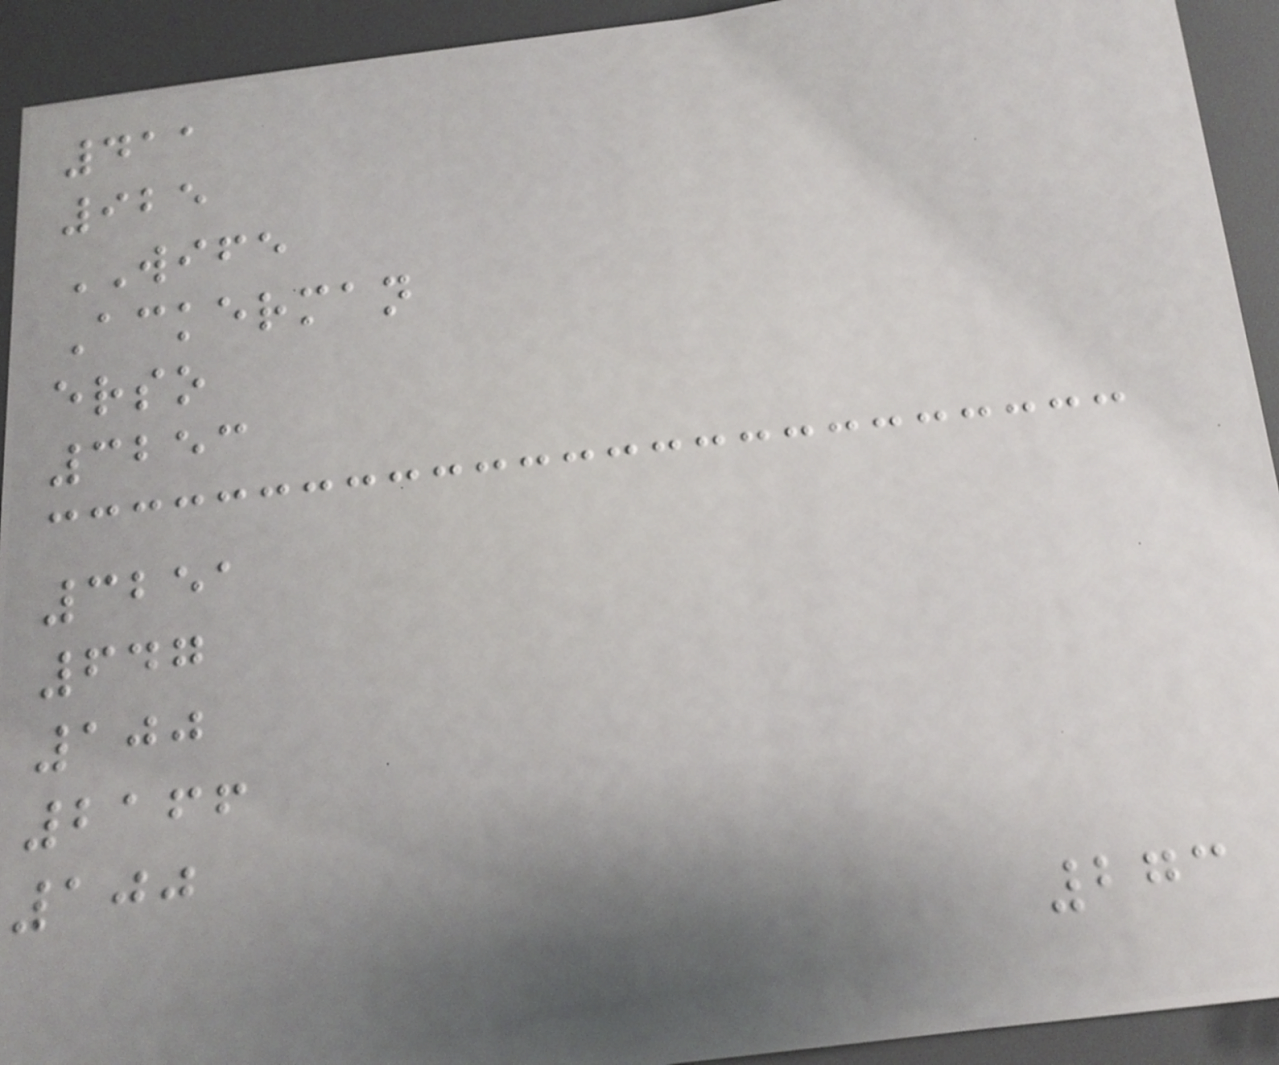411
925
WIFE
Ackerman
erso
3253
3251
647
100
2166
100
273
